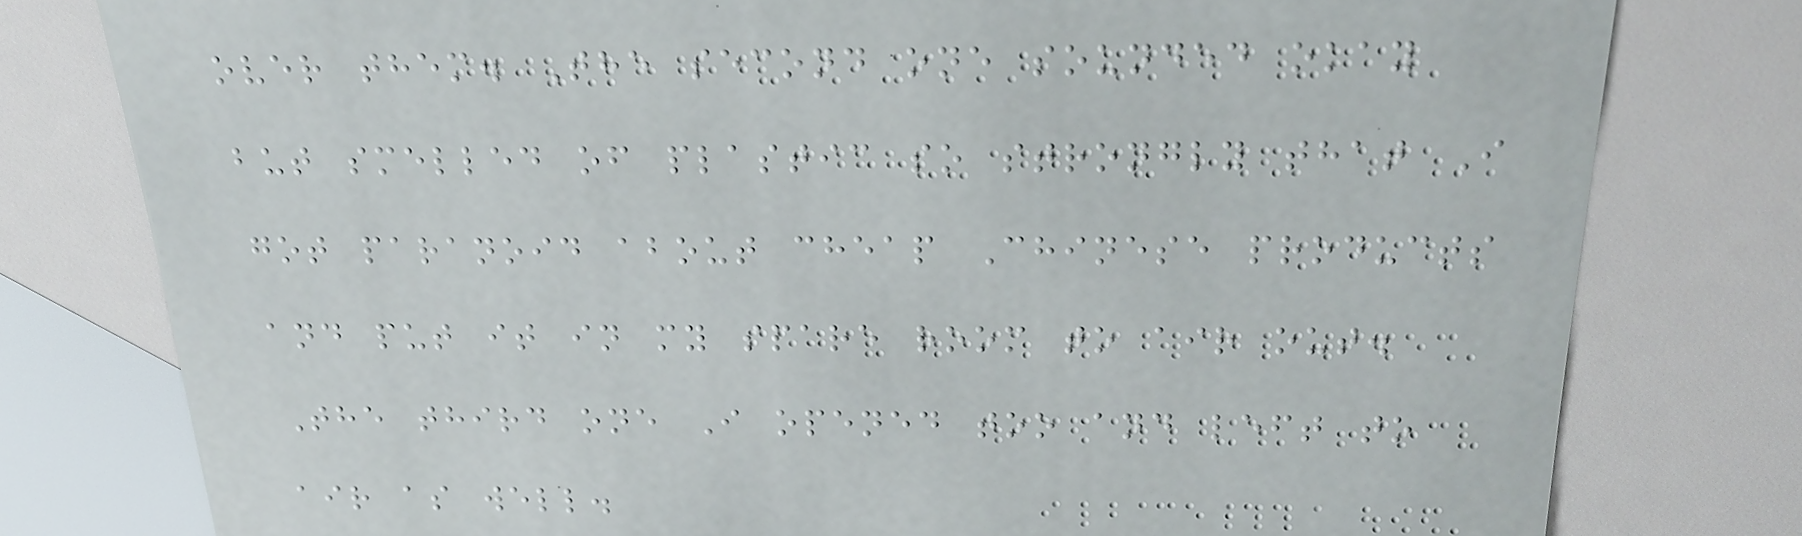over them. The second one sounded okay
but smelled of plastic so strongly that I
got paranoid about cheap Chinese products
and put it in my spare room to air out.
The third one I opened too and left to
air as well.
